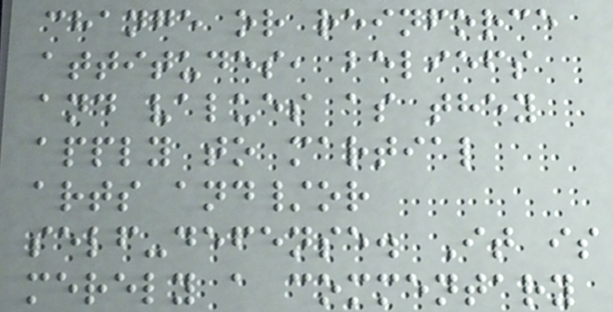change or reinforce
attitudes, beliefs
and values as they
apply to martial
arts and/or
self-defense. It is
merely a commentary
